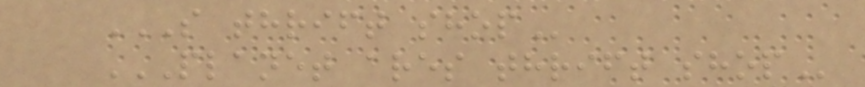S THRIFT SHOP
PLANET ARES THRIFT SHOP
